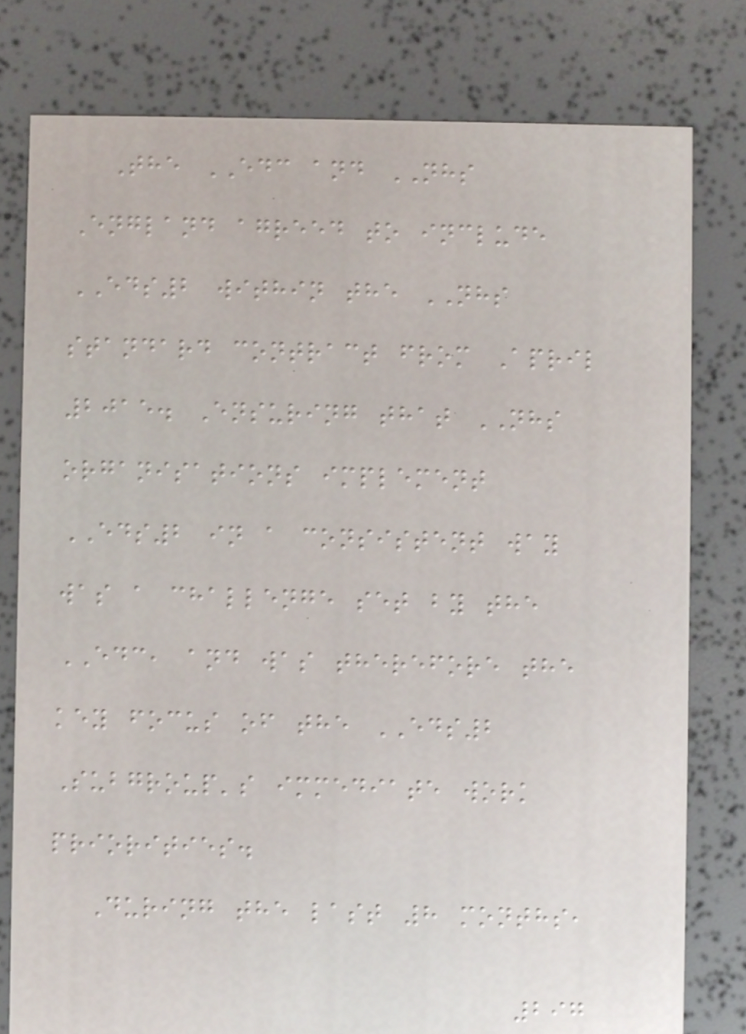The EDC and NHS
England agreed to include
EDS2 within the NHS
standard contract from April
2015. Ensuring that NHS
organisations implement
EDS2 in a consistent way
was a challenge set by the
EDC, and was therefore the
key focus of the EDS2
Subgroup's immediate work
priorities.
During the last 8 months,
297
